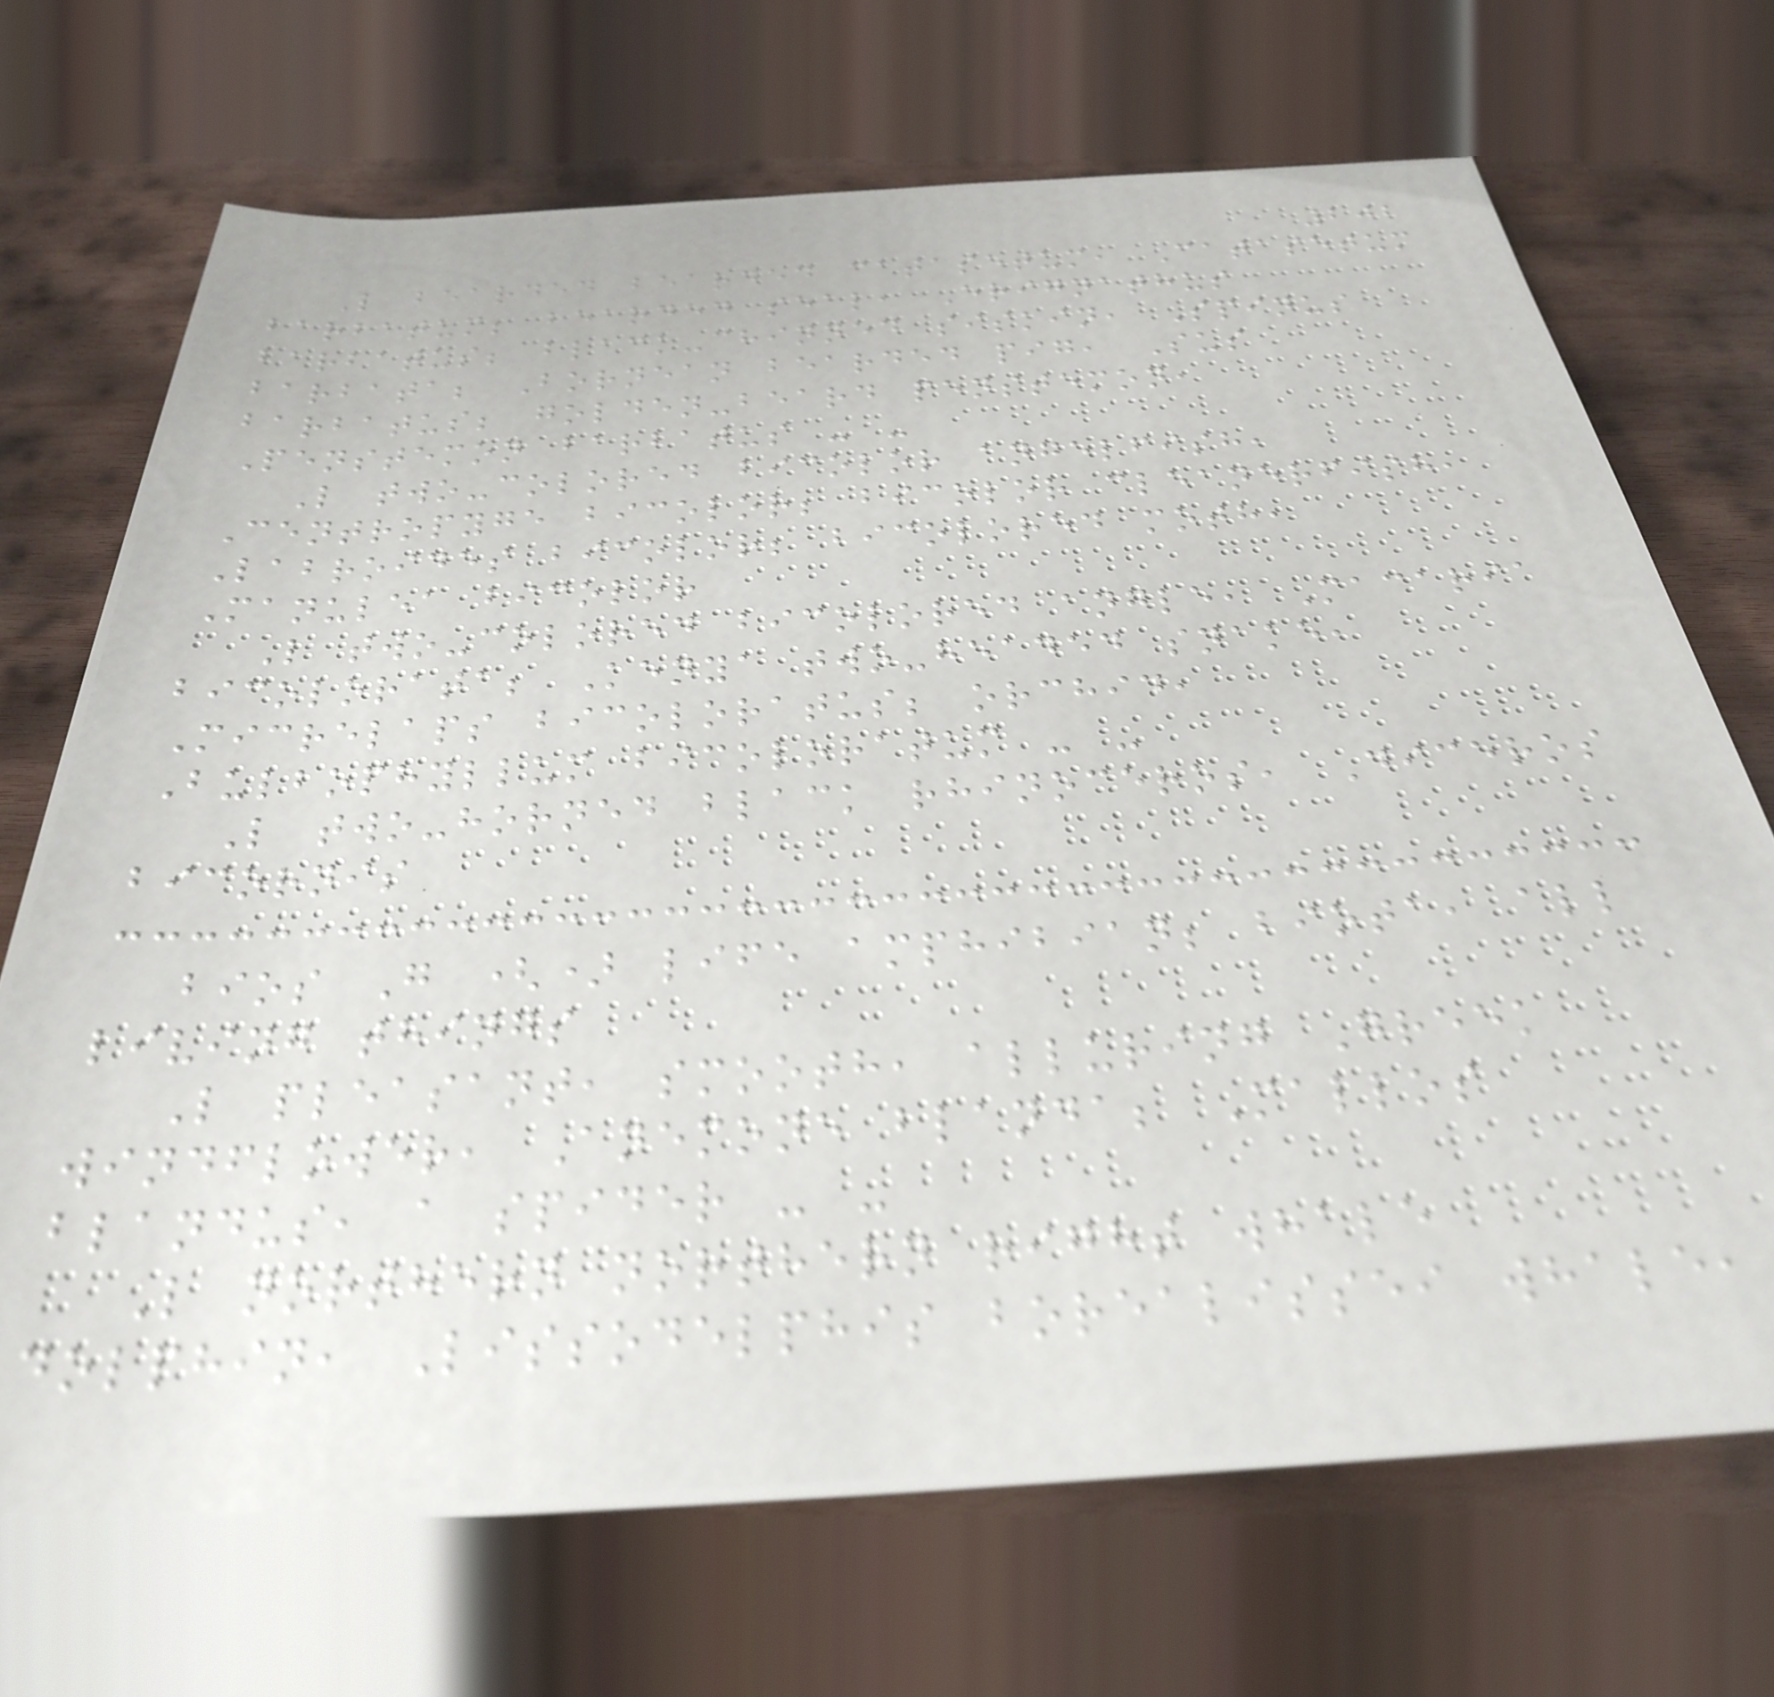202
L bearded bearded catasetum, Catasetum
barbatum; bearded seal, Erignathus
barbatus; black-chinned siskin, Spinus
barbata; Bornean bearded pig, Sus
barbatus; golden-beard penstemon,
Penstemon barbatus - -
L two-colored bicolor angelfish,
Centropyge bicolor; bicolor cleanerfish,
Labroides bicolor; bicolored moth,
Manulea bicolor
L two-colored bicolored angle, Macaria
bicolorata; Kenya two-headed snake,
Micrelaps bicoloratus; orchid,
Bulbophyllum bicoloratum - -
L two-horned black rhinoceros, Diceros
bicornis
bios G () life amphibian; biota, all
living things
L pleasant, smooth, alluring Greek
windflower, Anemone blanda; Mallos
blandus, a spider - -
L northern northern right whale
dolphin, Lissodelphis borealissei whale,
